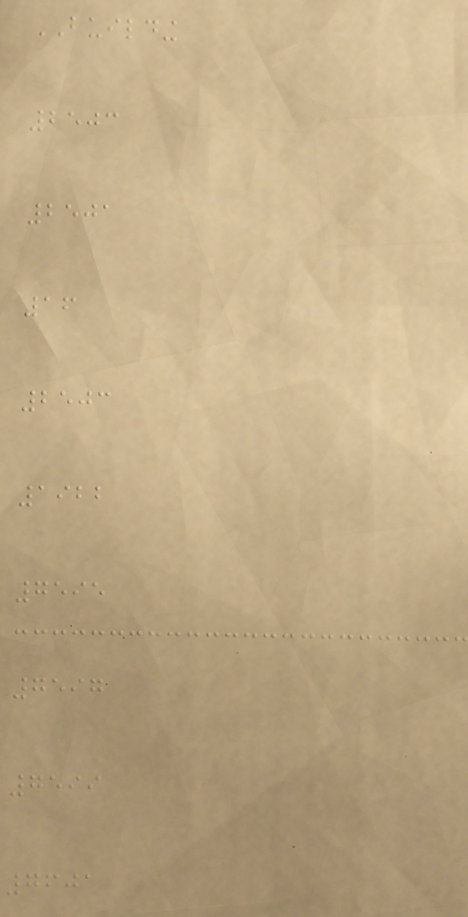BUILDING
2503
2501
16
2503
1922
7595
7597
7599
7601
